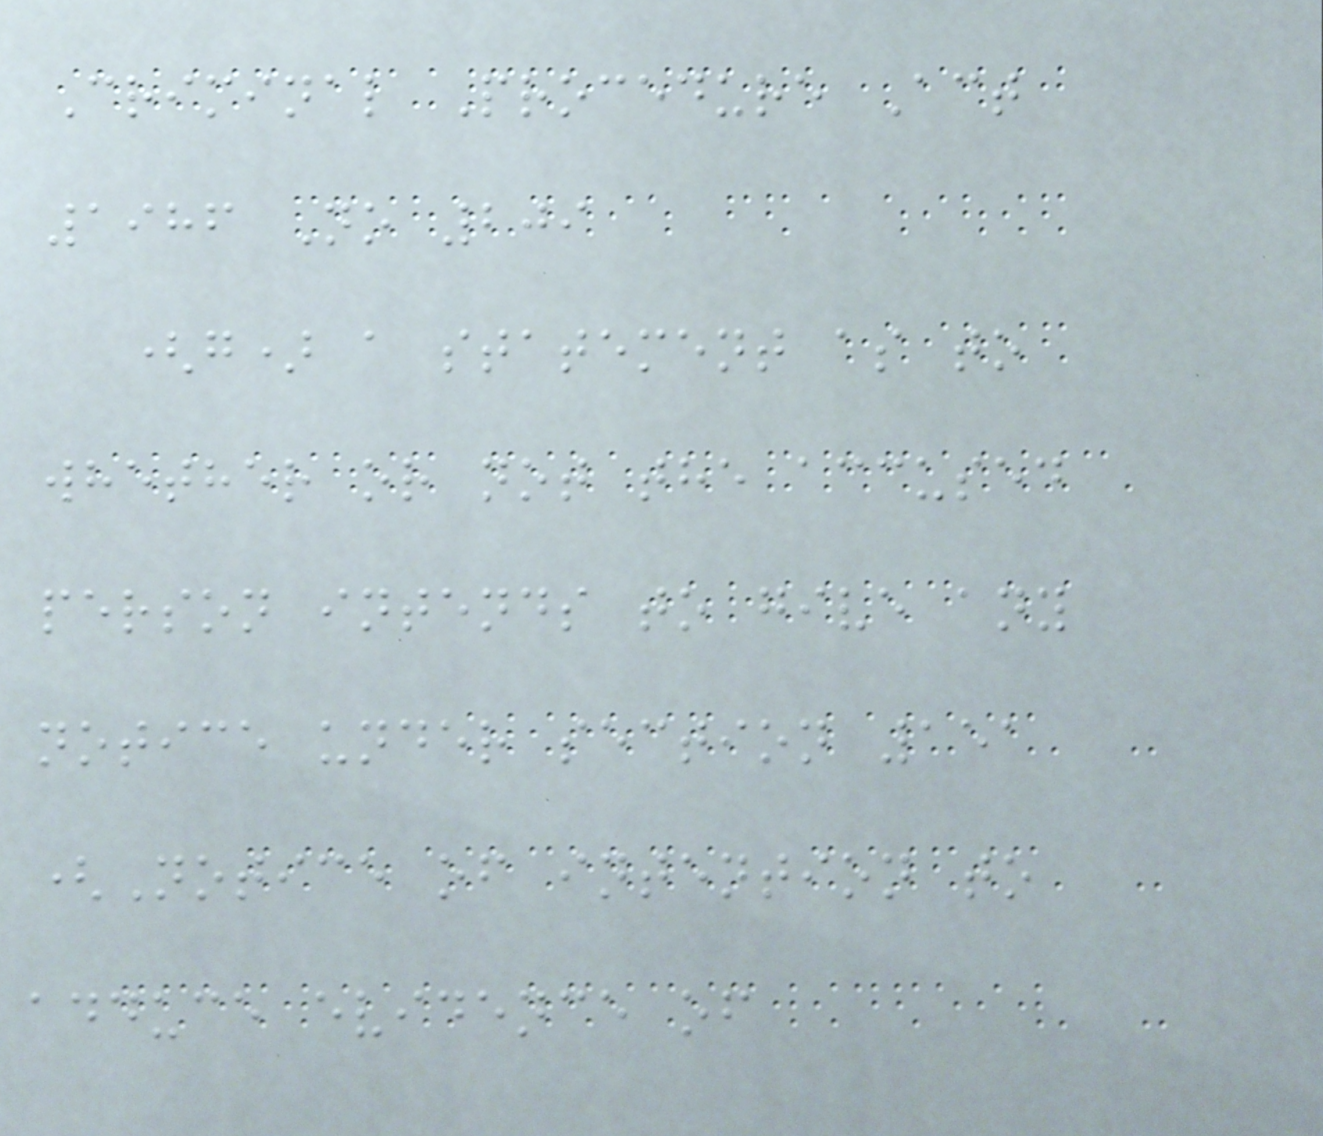Criminal Procedure Act
1986 No 209
(g) a statement as to
whether or not the accused
person intends to give any
notice under section 151
(Notice of intention to
adduce evidence of
